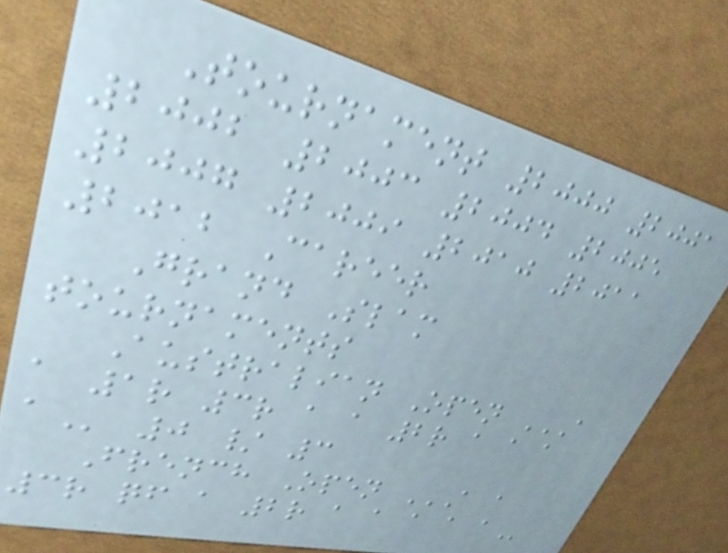Tournament 2000 2001
2002 2003 2004 2005
2007 2009 2010 2011
2012 Career
Grand Slam
tournaments
Australian Open A
A 1R 3R A A 2R A A A
A 0 / 3
French Open A A
3R QF A 2R A A A A A
